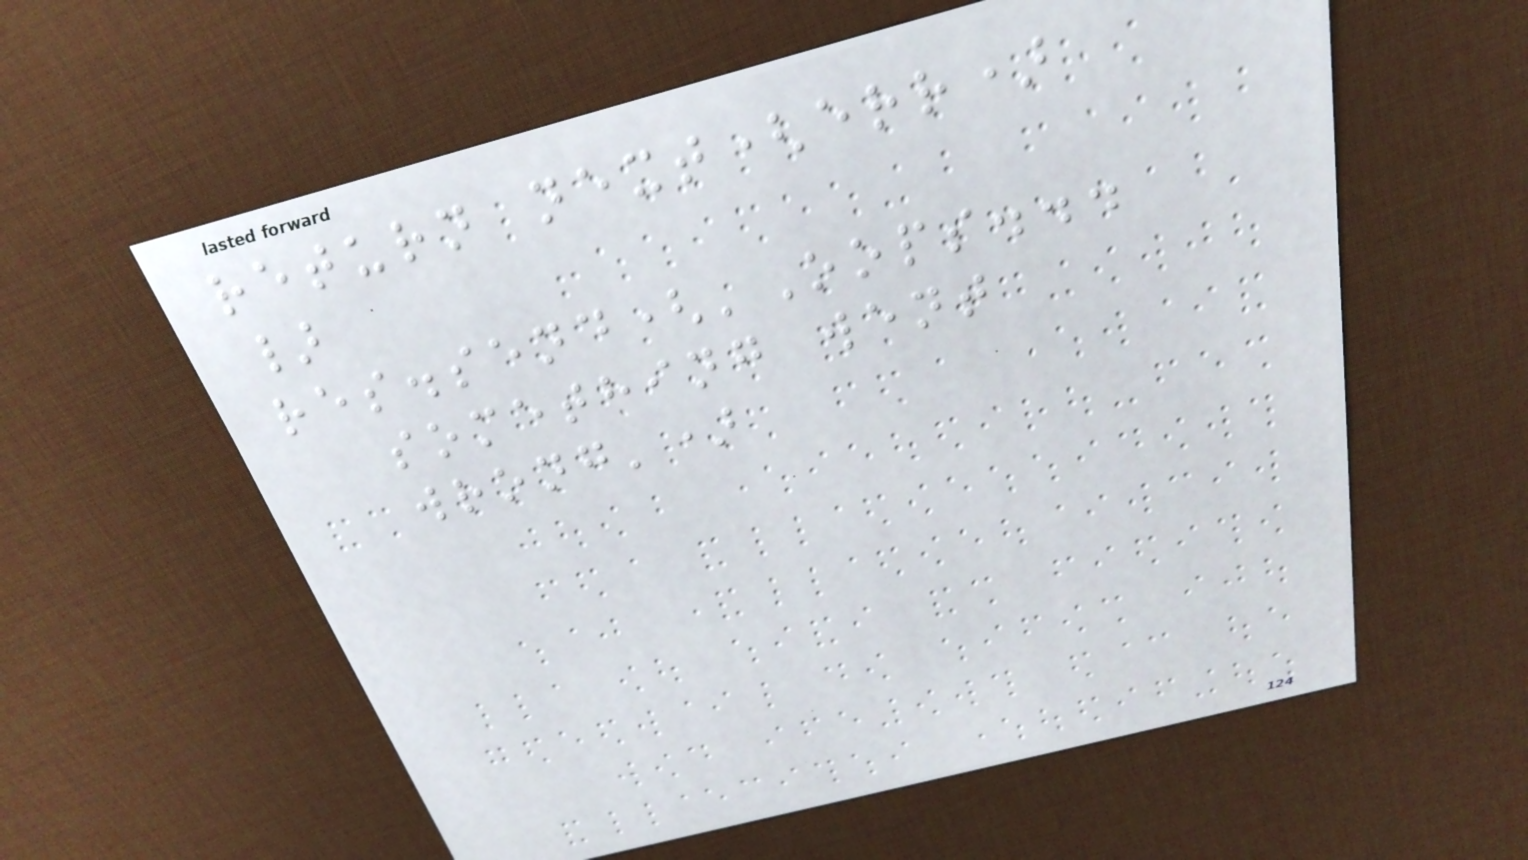return next(err)
}
res.send('Oops...
something went
wrong')
